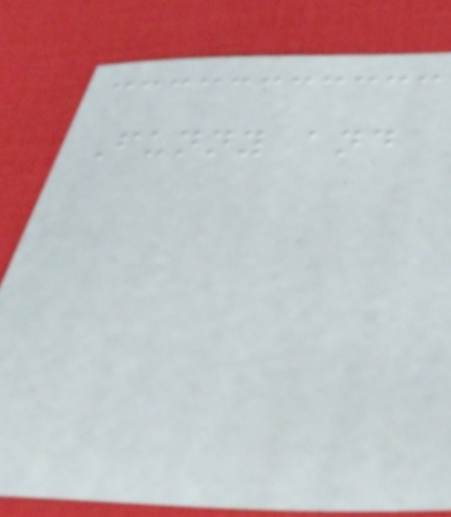Funny and
